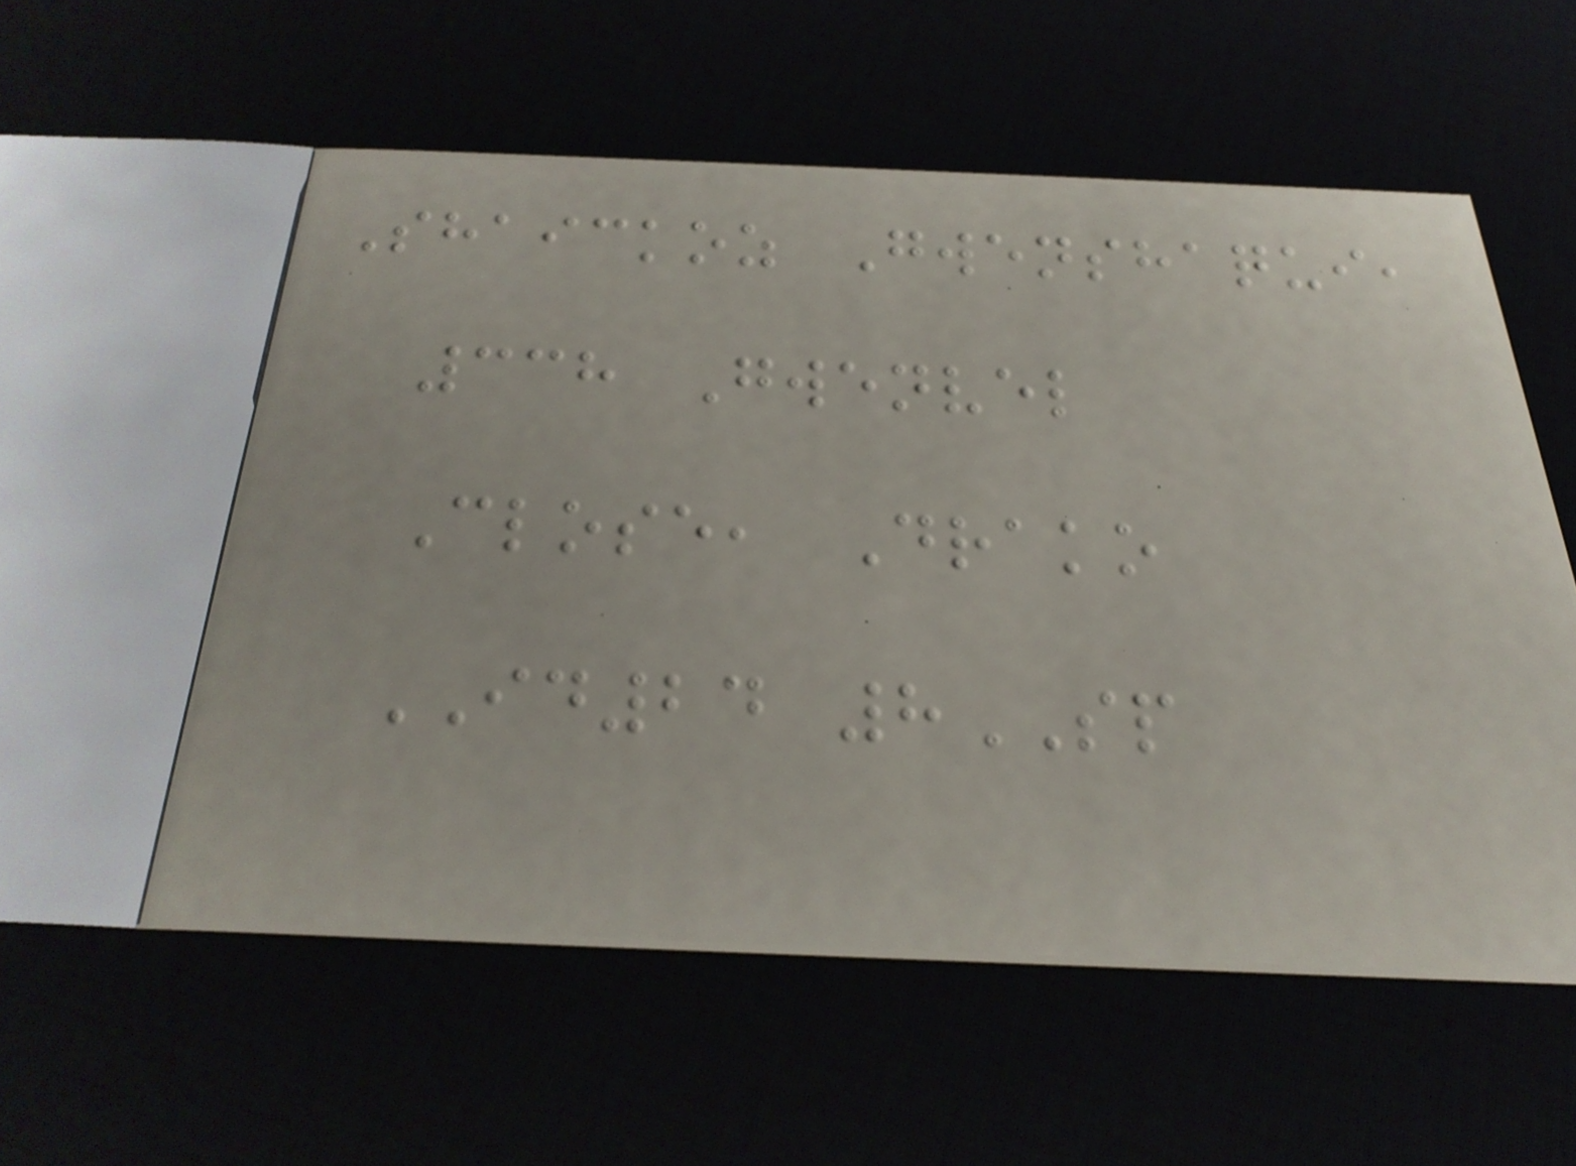Shaickoz Gwenshaqui,
338 Gwenvel
Close, Drako
ID24 8SP
